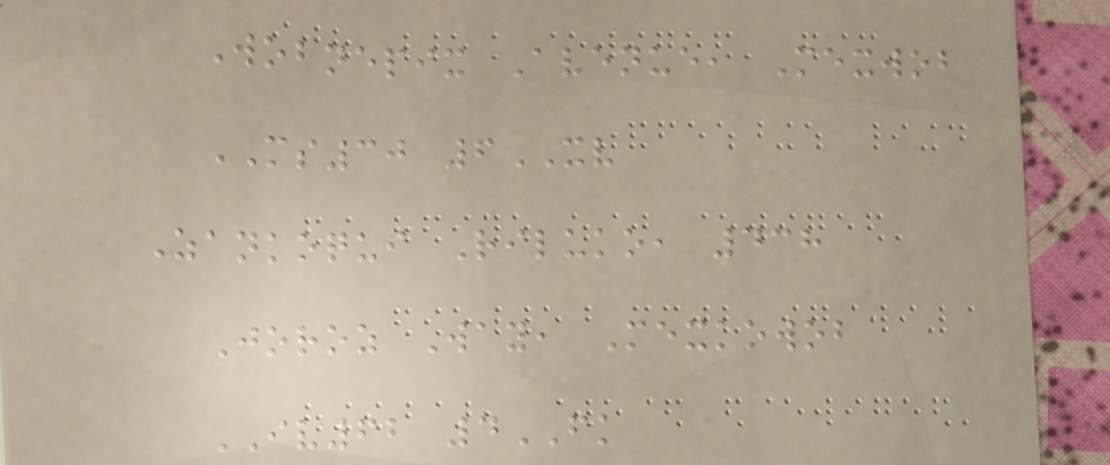Wobnepix Avenue, Mexwob
MS30 6XV
Zankoqui Riluko, 438
Joroz Way, Mexkowob
IV62 4FK
